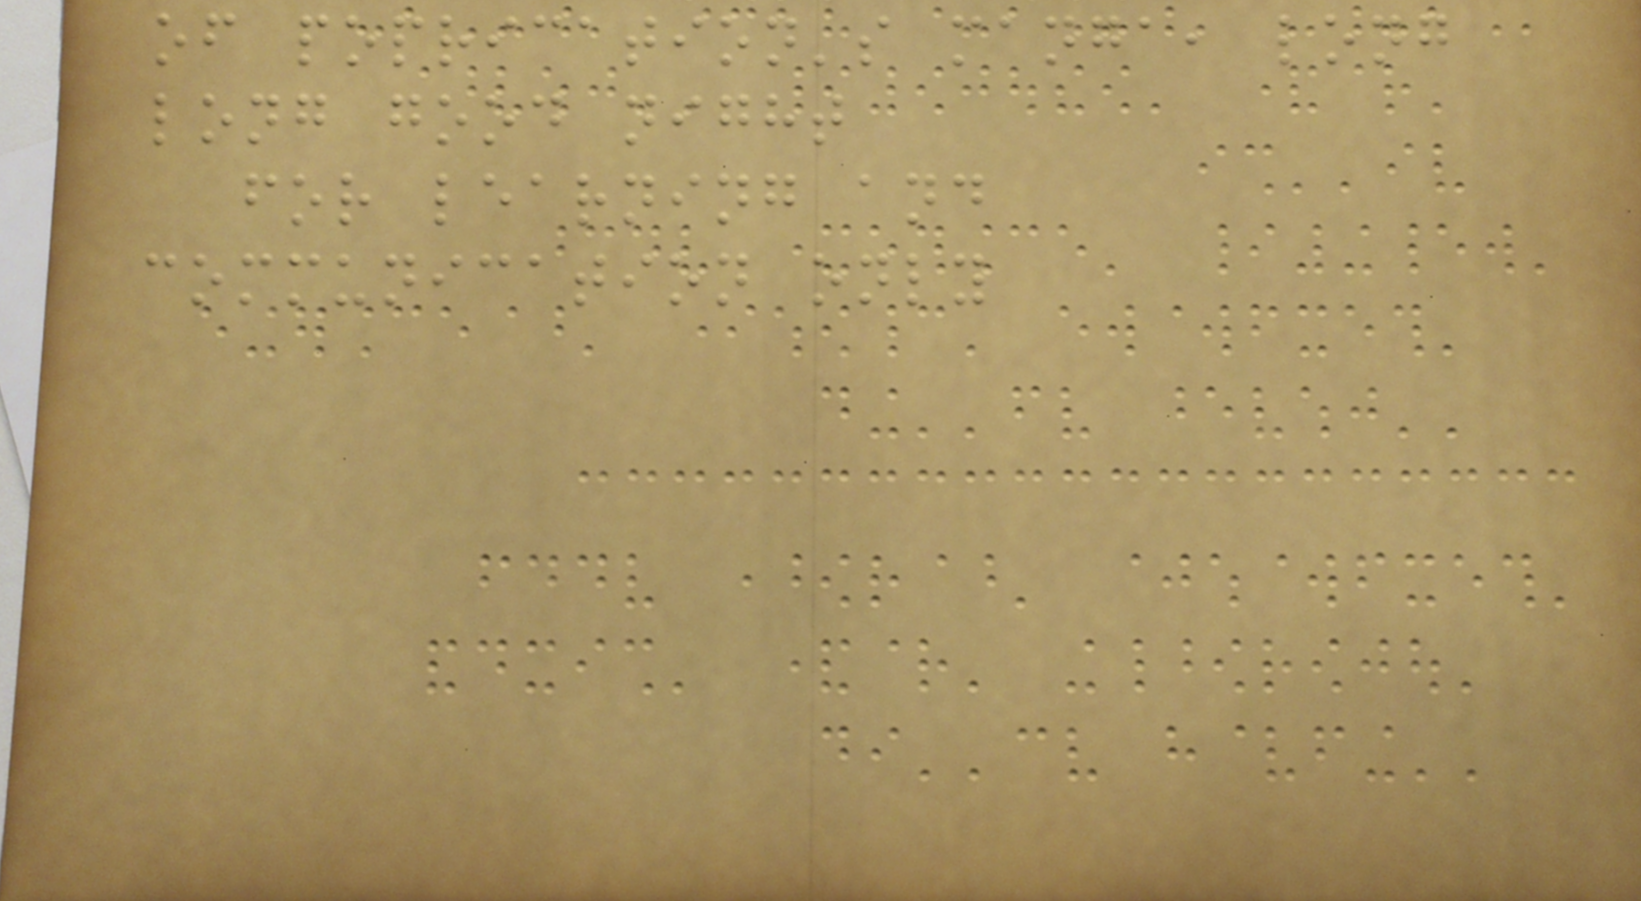of poprication's manga, long
long good night
for learning and
communication only
